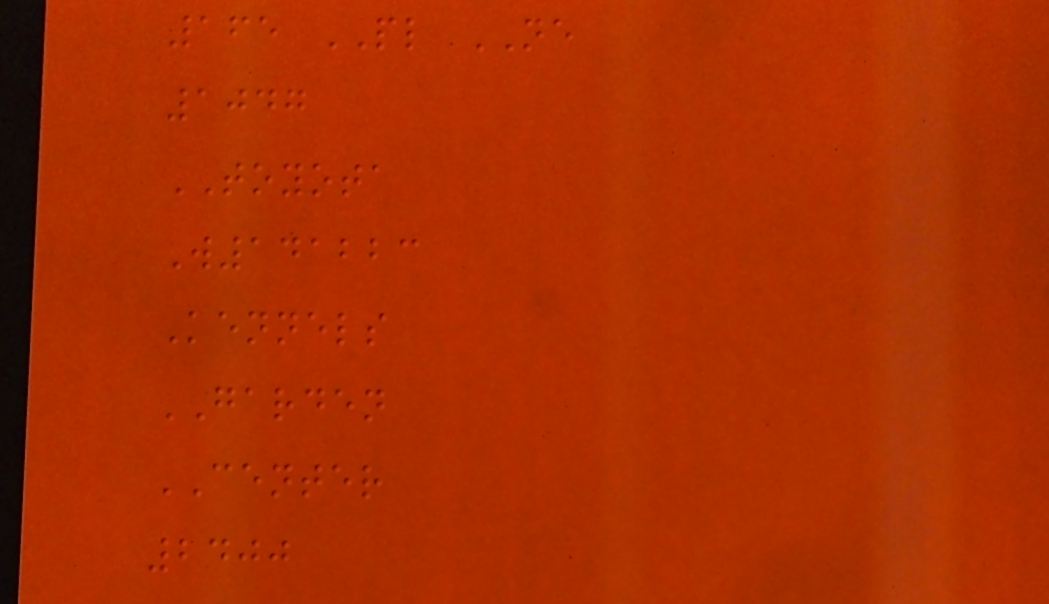165 PL NE
1047
TOYOTA
W141223
Kennels
GARDEN
CENTER
2400
